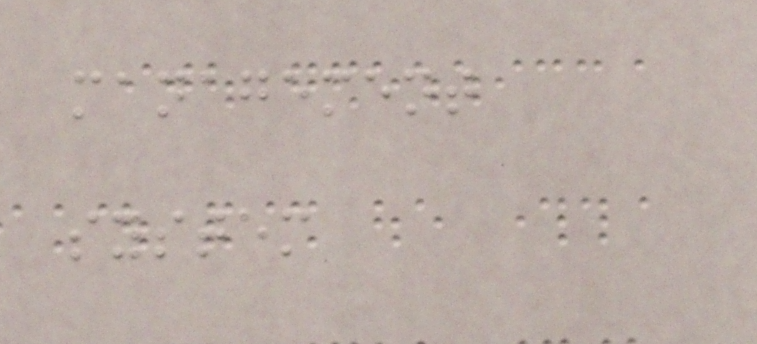management
system
